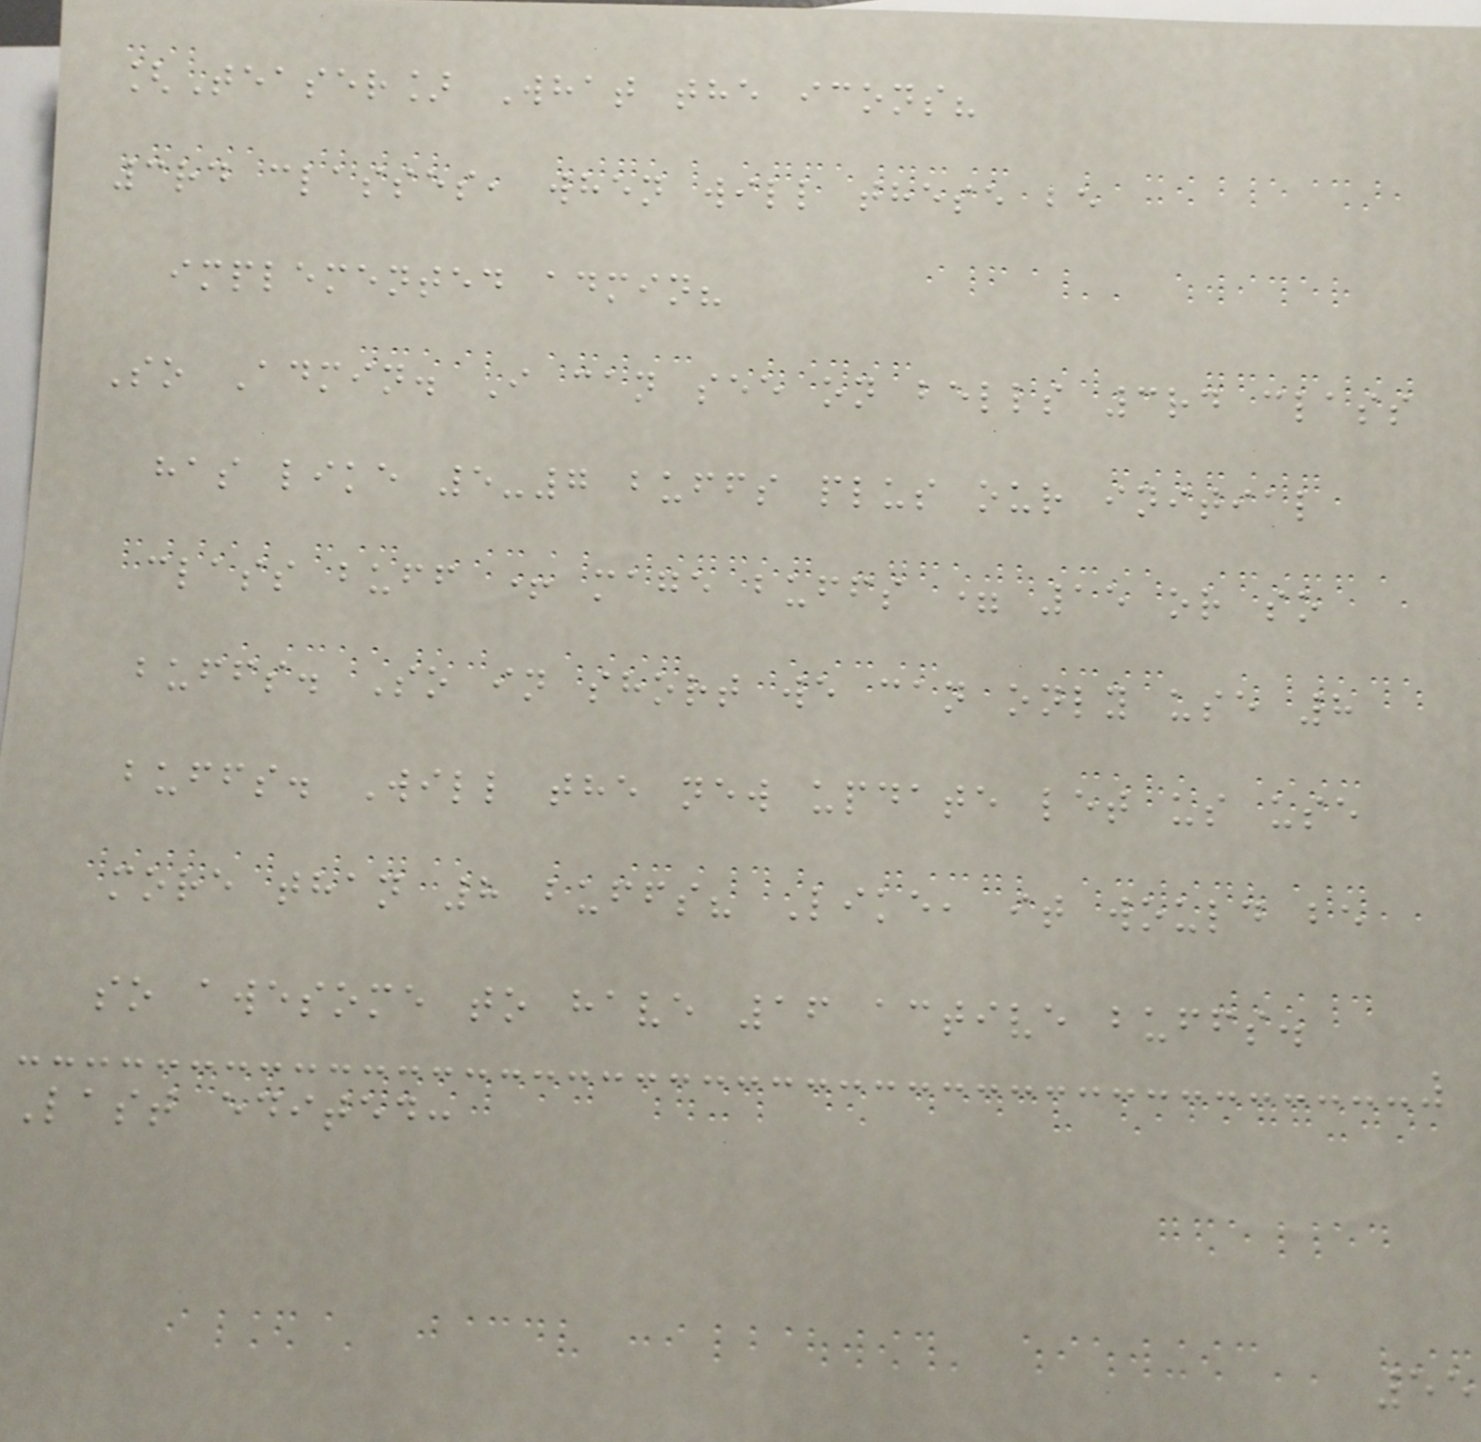[Teaser] What the icons?
3rd classes, when will these be
implemented admin?
So Admin. I can see on bells 3rd class
has like 5-7 buffs plus our initial
class buff + mage buffs = 15 or so
buffs. So in short we can only use 8
buffs. Will the new update let us use
more than 8 buffs? Like, it would be
so awesome to have 16 active buffs.
Last edited:
55
